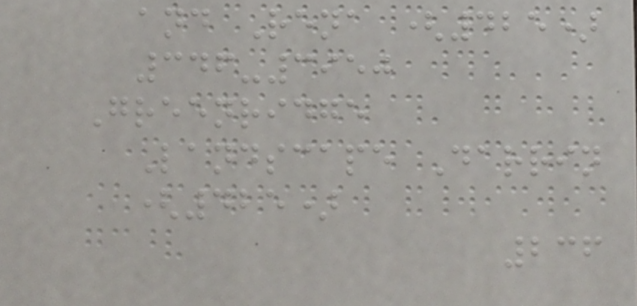and Rena (425)
346-3950
Greenridge
Landscape Darrin
(425)
236
